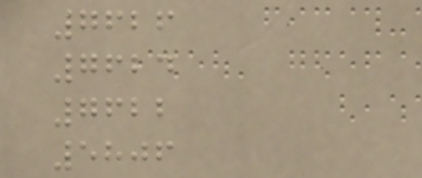7626
7624
7622
5806
